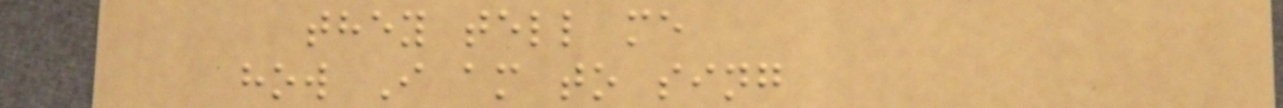they tell me
how I am to sing
